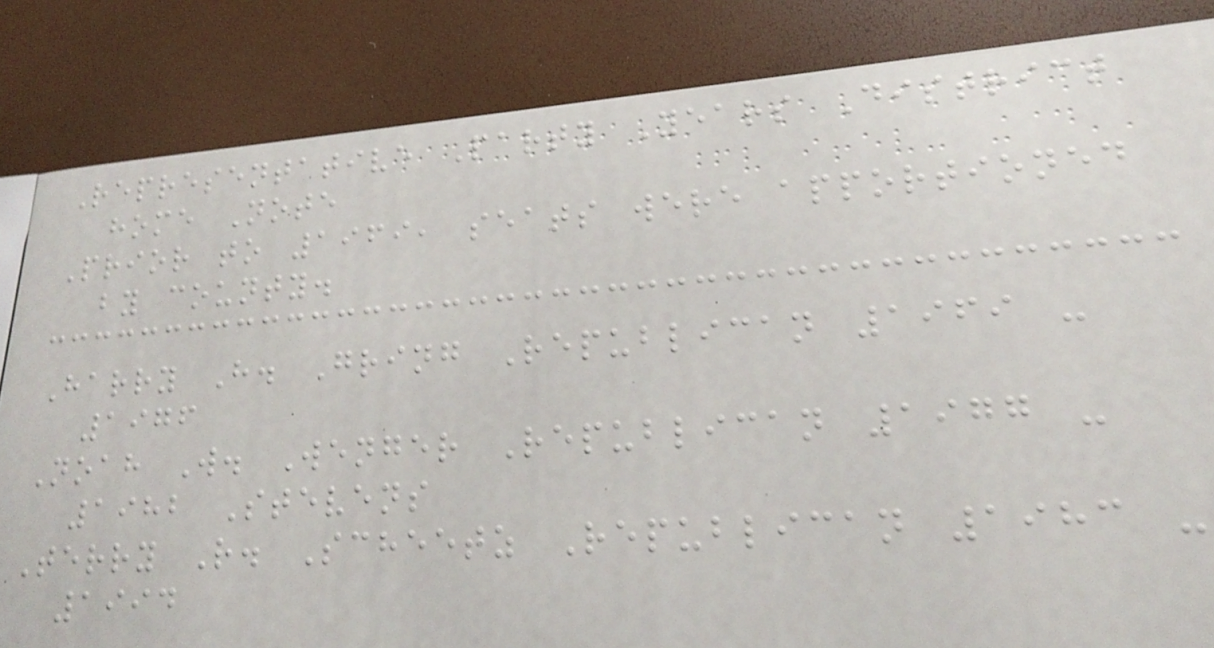Representative Party Years District
home Note
Prior to 1969, seats were apportioned
by county.
Harry H. Gring Republican 1969 -
1976
Noah W. Wenger Republican 1977 -
1982 Stevens
Terry R. Scheetz Republican 1983 -
1994
